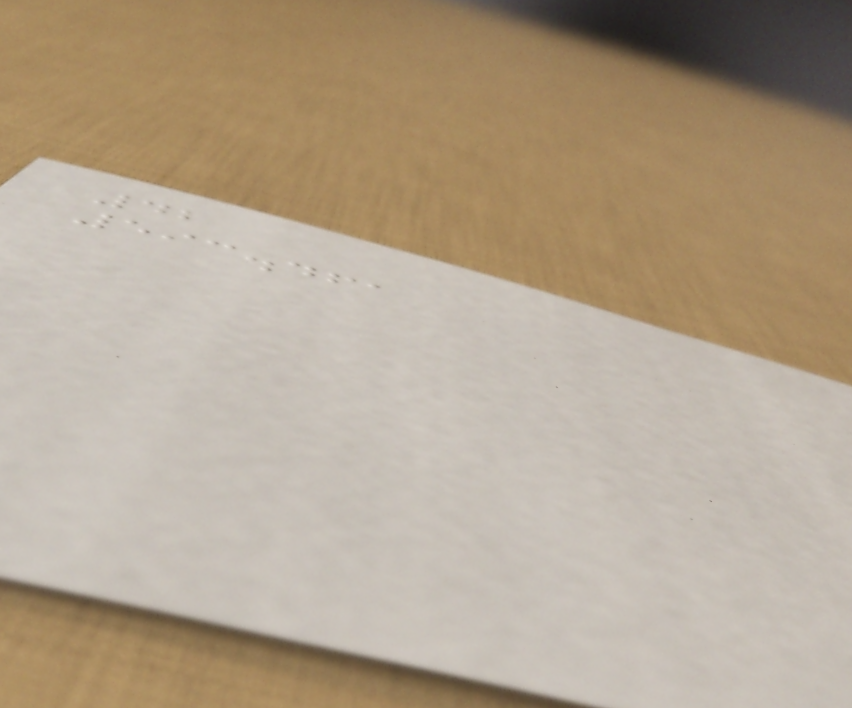42
593.461
